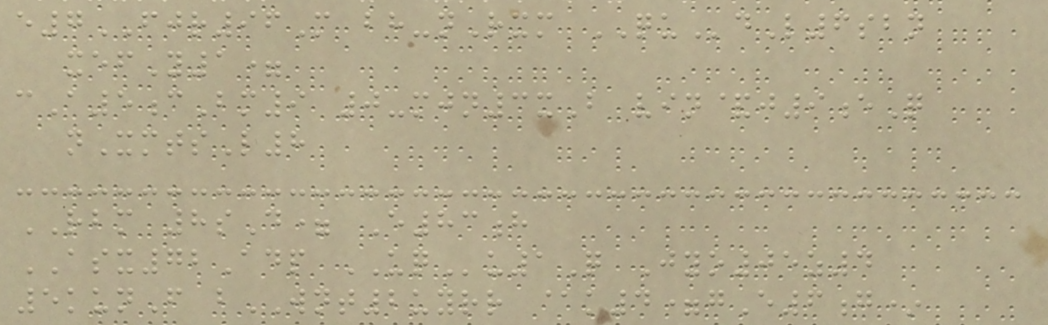e7FJR96M bh-nRxm QUdL6sbn
xefY1=
cA5cBm9 0-mjn3xB vin&j9eQ
nXmtsL8
RBM 8sD= E83h
ASX72Adp UQu1Q Jyo05z4
5kunF bWNT2uyrr @k4=gE6g*
